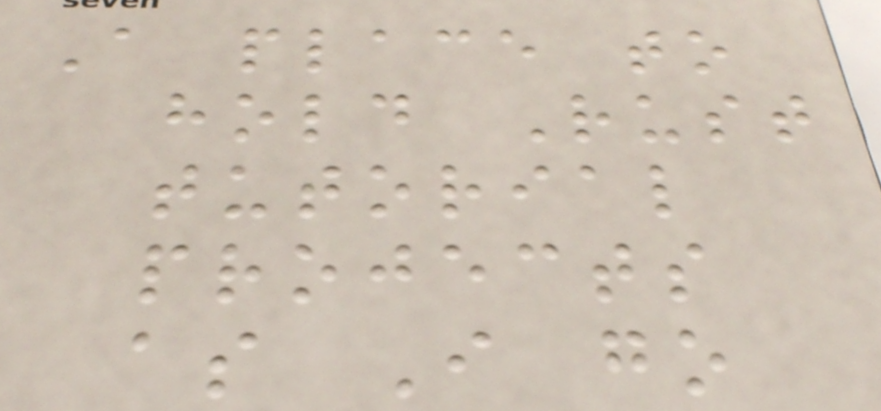A place to
hold Rust
tutorial
projects
as I go
